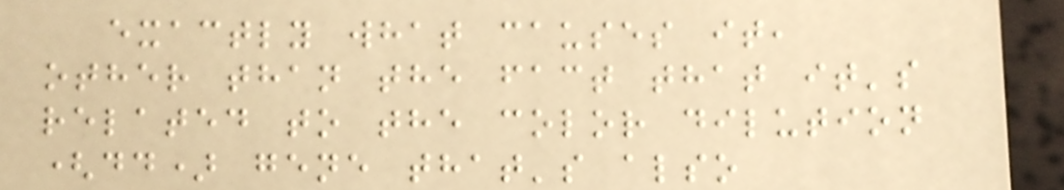exactly what causes it,
other than the fact that it's
related to the color dilution
(dd) gene that's also
